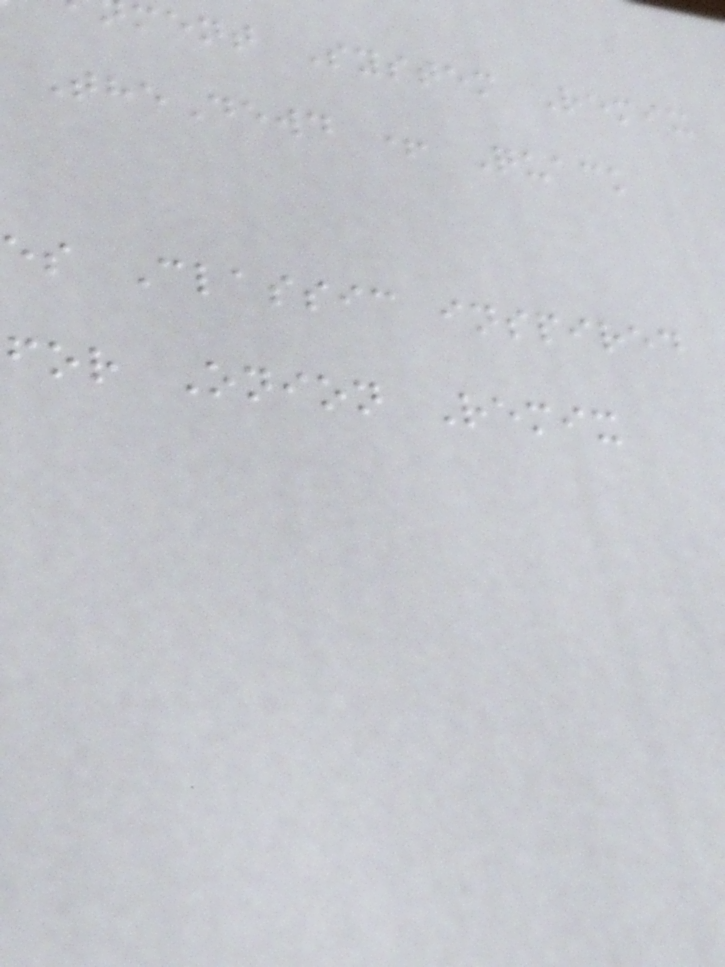ment System Remix
TheDewd + Quack
es Classic inspired
for Onion Remix
